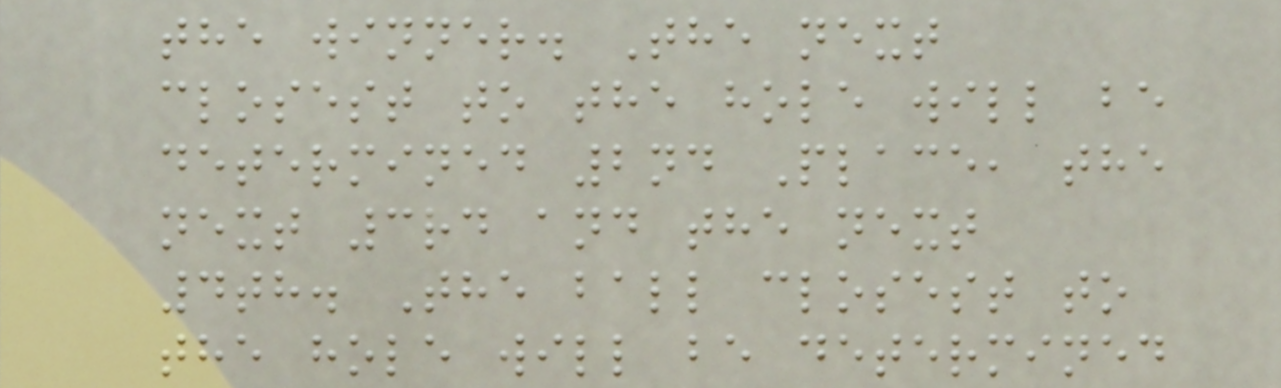the winner. The next
closest to the hole will be
determined 2nd Place, the
next 3rd and the next
4th. The ball closest to
the hole will be determined
